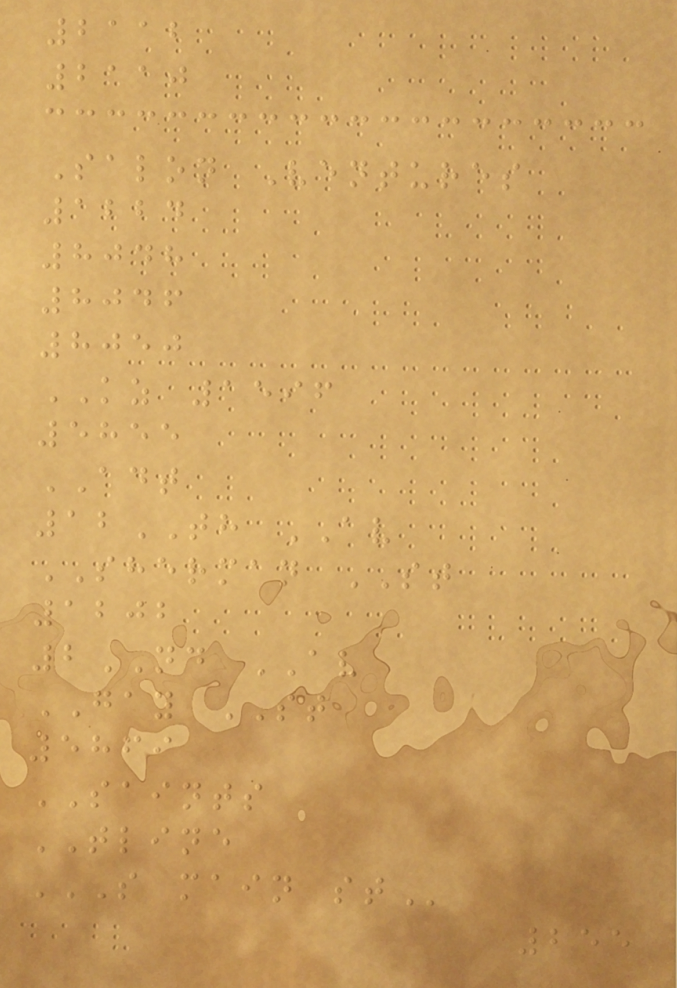2112
2110
Salon Ventures
1224
8048
8046
8050
KZ 1596
5855
ADT
12TH AV
SHERMAN ST
1202
2ND AV
GAY ST
5869
SAINTS
TLINE
S MAIN ST
255
